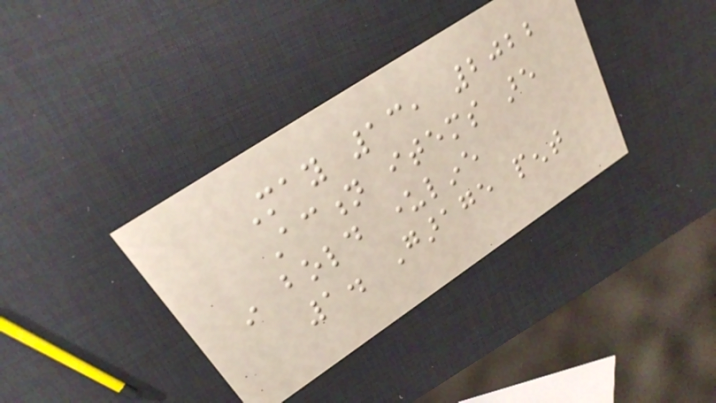May 13, 2022
Action items are
in bold underline
1. Garage pent
